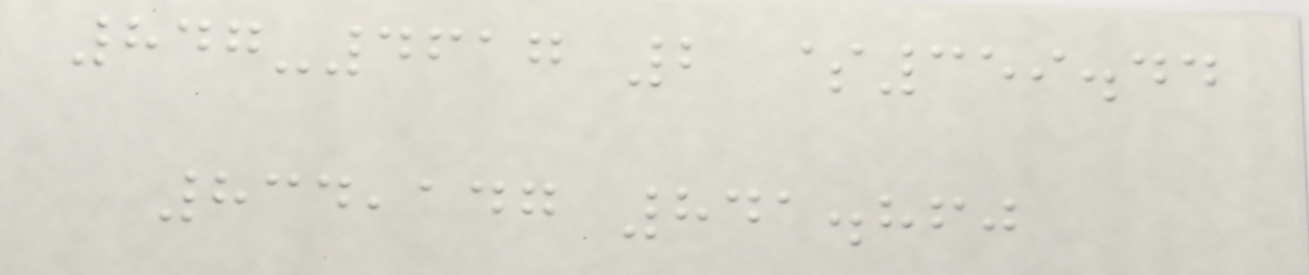847-4617 2 $359.44
834,147 841.860
